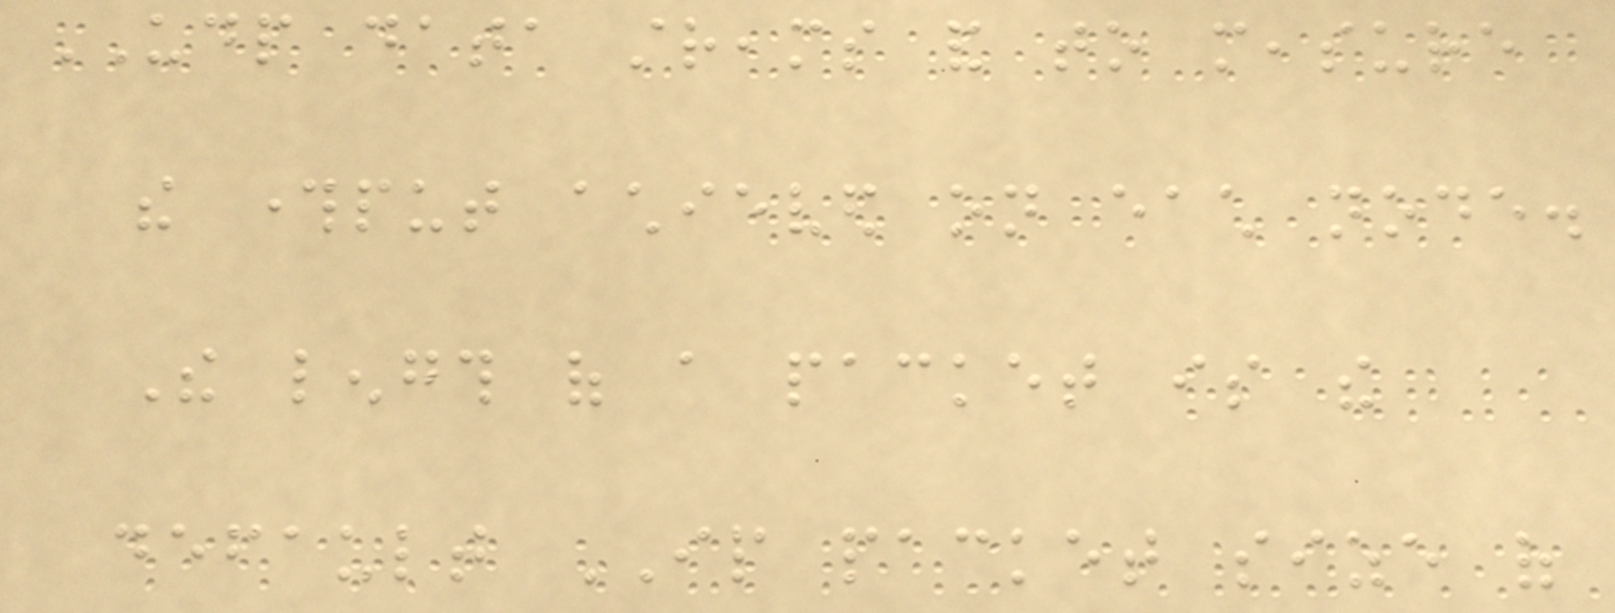UDP data streams and to measure
the throughput achieved on each node.
The length of a packet is the
default IP packet size of
